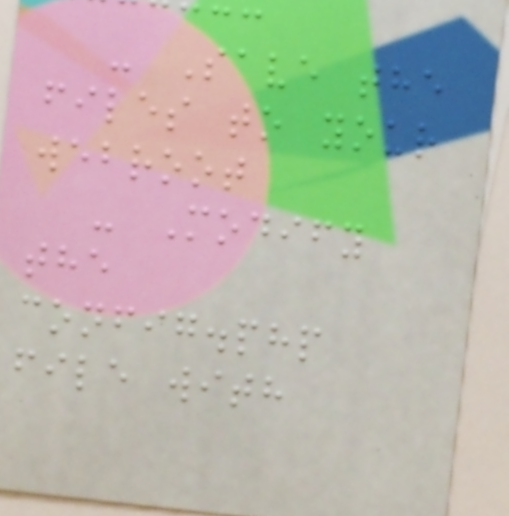- Save the
files to your
webroot
- Modify
the
config.php
file with
